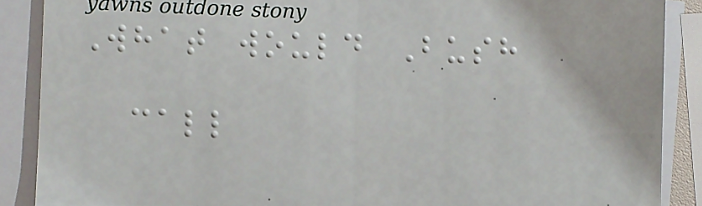What would Bush
call
